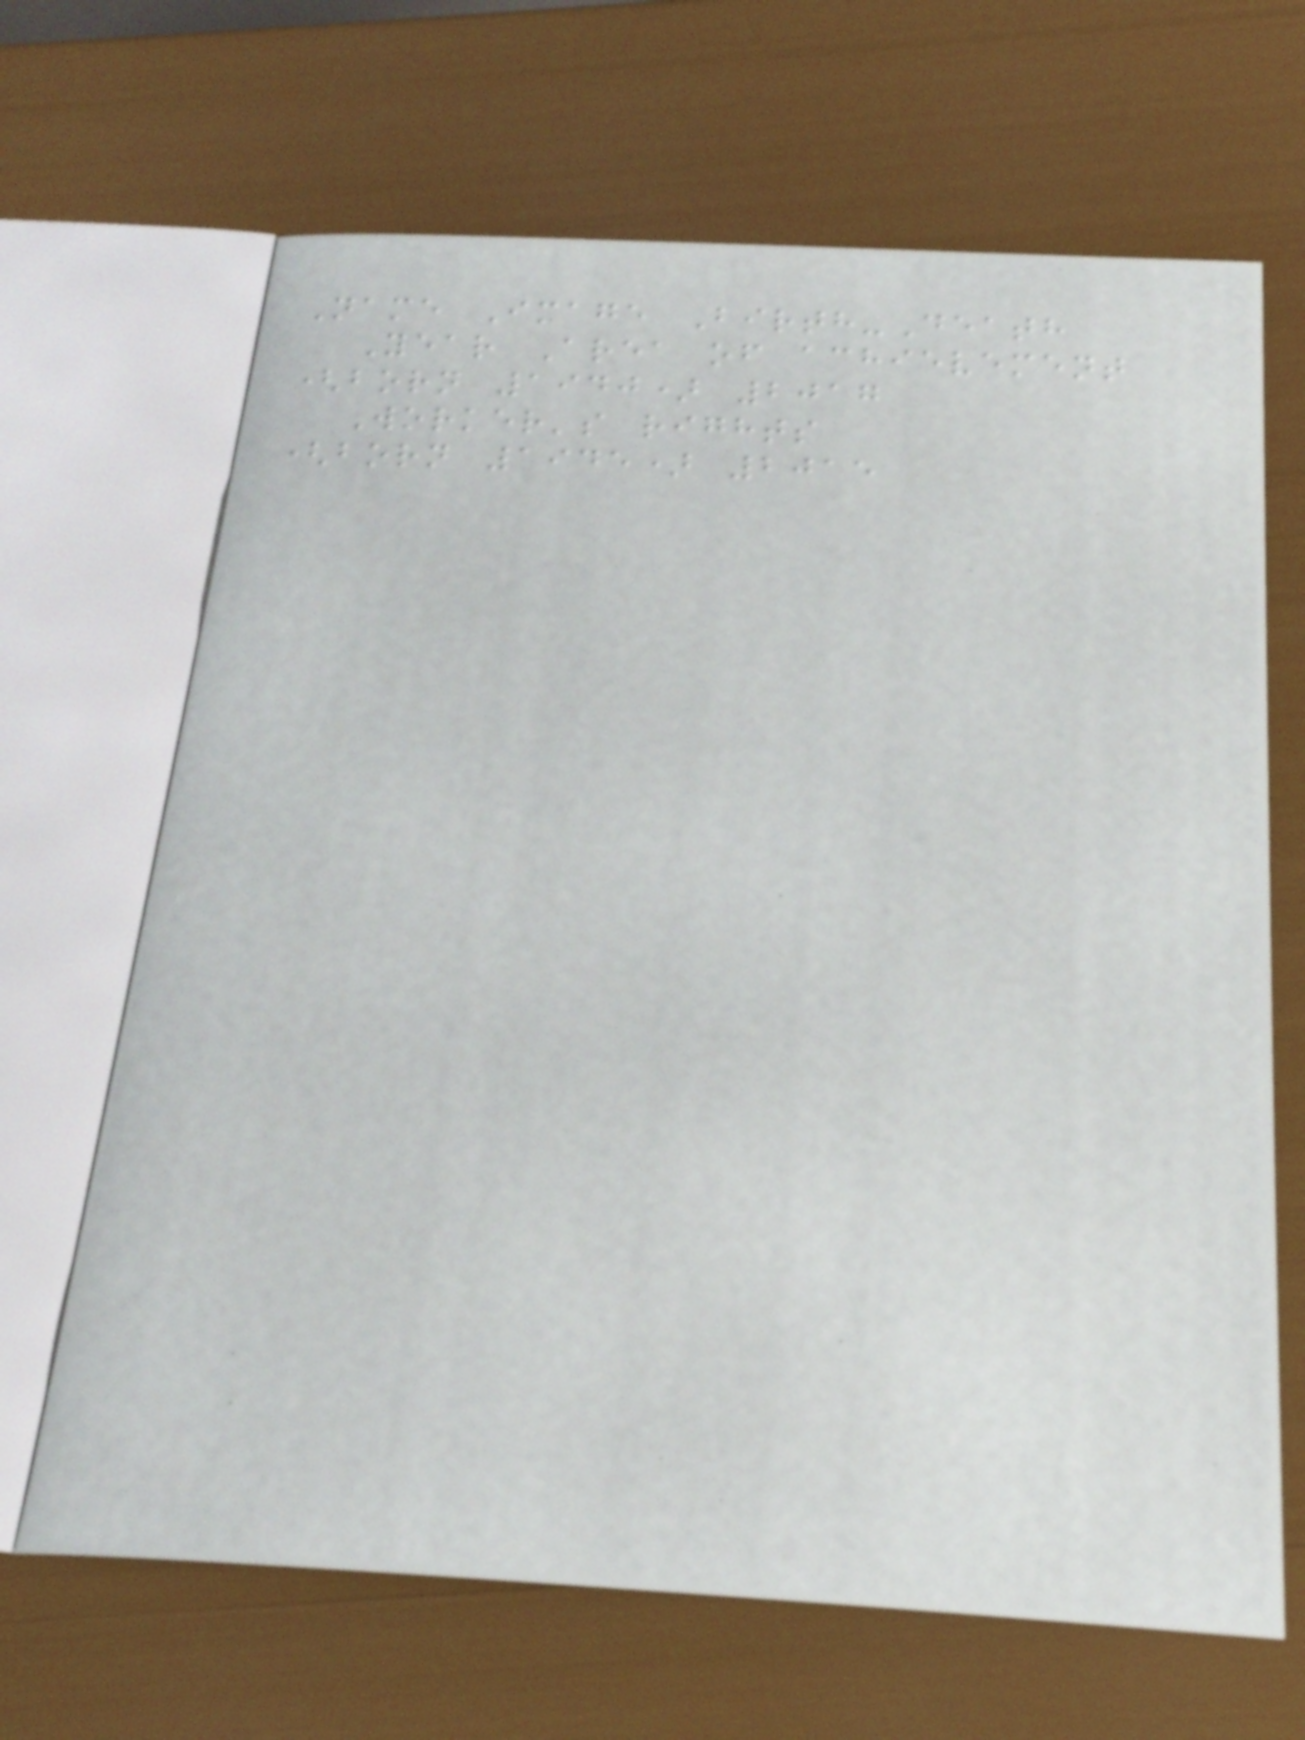Name Image Birth-Death
Year Area of achievement
(born 1940) 2017
Worker's rights
(born 1945) 2015
